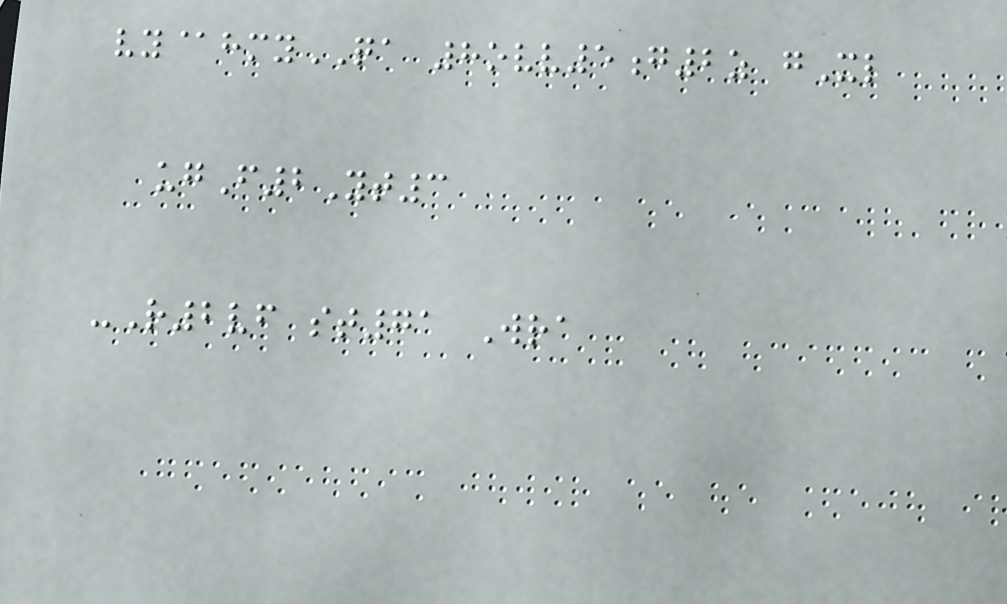vy@hmyQA 8ovv5g2z gXl
ugF2Yt3
-R2vf st71 Wra
